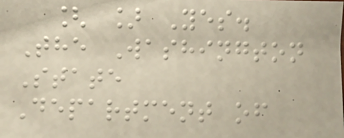[ ] Yes.
The Washington
State
Department of
